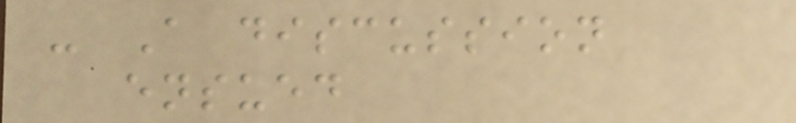- A discussion
ensued
